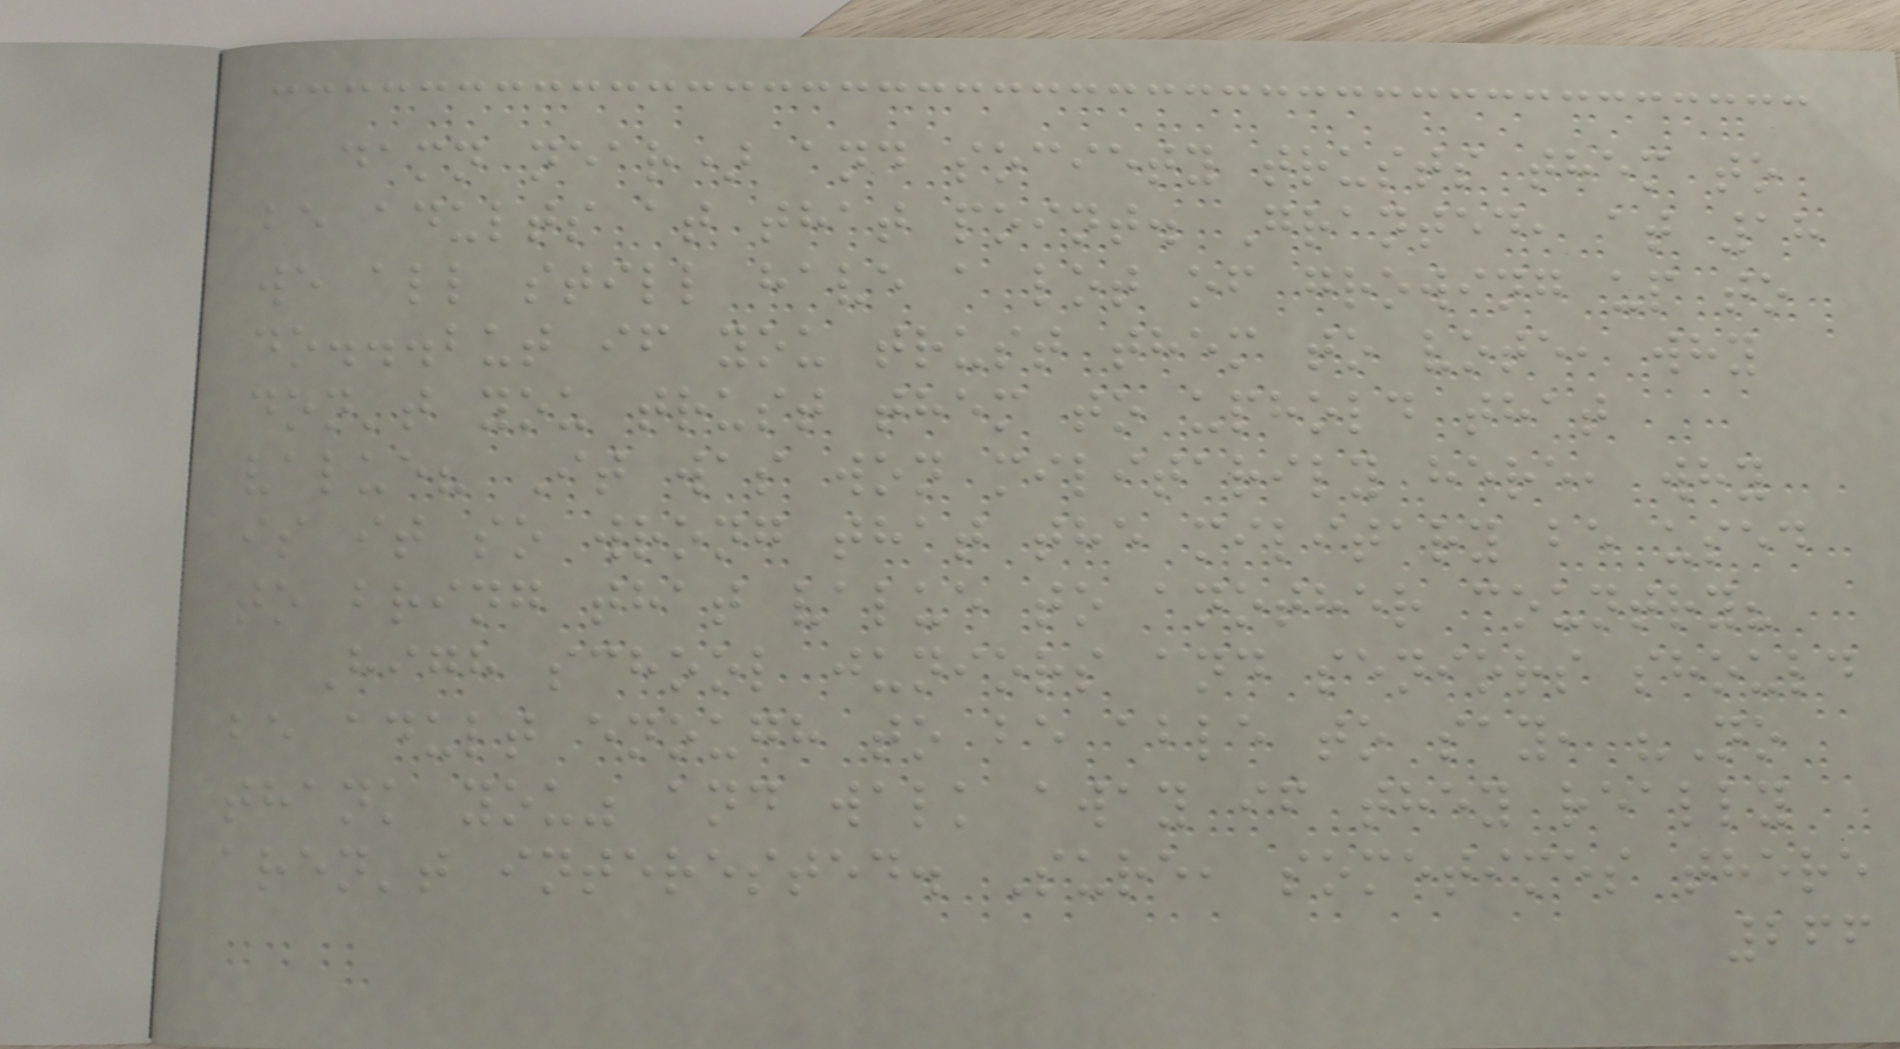damn near) and society trusts them to
be adults at that point. Granted, at 18
we all still have a lot of growing up to
do...but if you trust them to vote, why
don't you trust them to uphold that
value? It was won militarily here, why
is it so wrong that the military be used
to bring that value to another country?
High school juniors and seniors should
be adult enough to be able to say, "No
thank you" and walk away if they really
aren't interested. Sure, sometimes there
266
